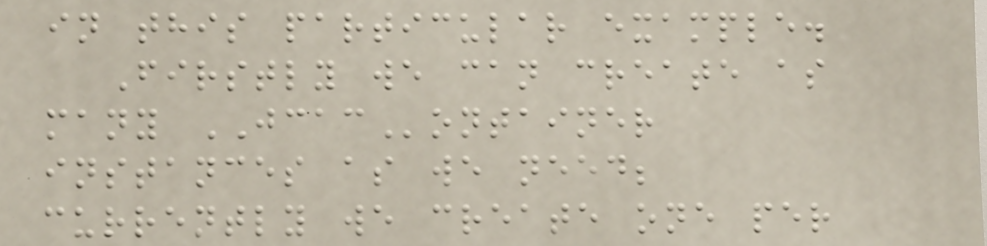in this particular example.
Firstly we can create as
many JCAContainer
instances as we need;
currently we create one per
